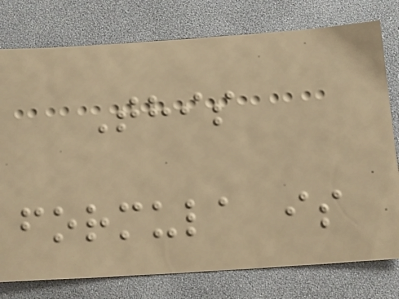This
formula is
